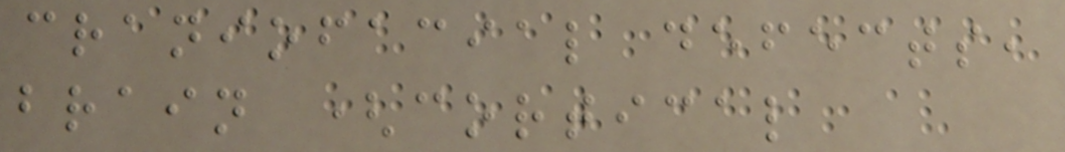craniofacial defects,
brain (cortical
